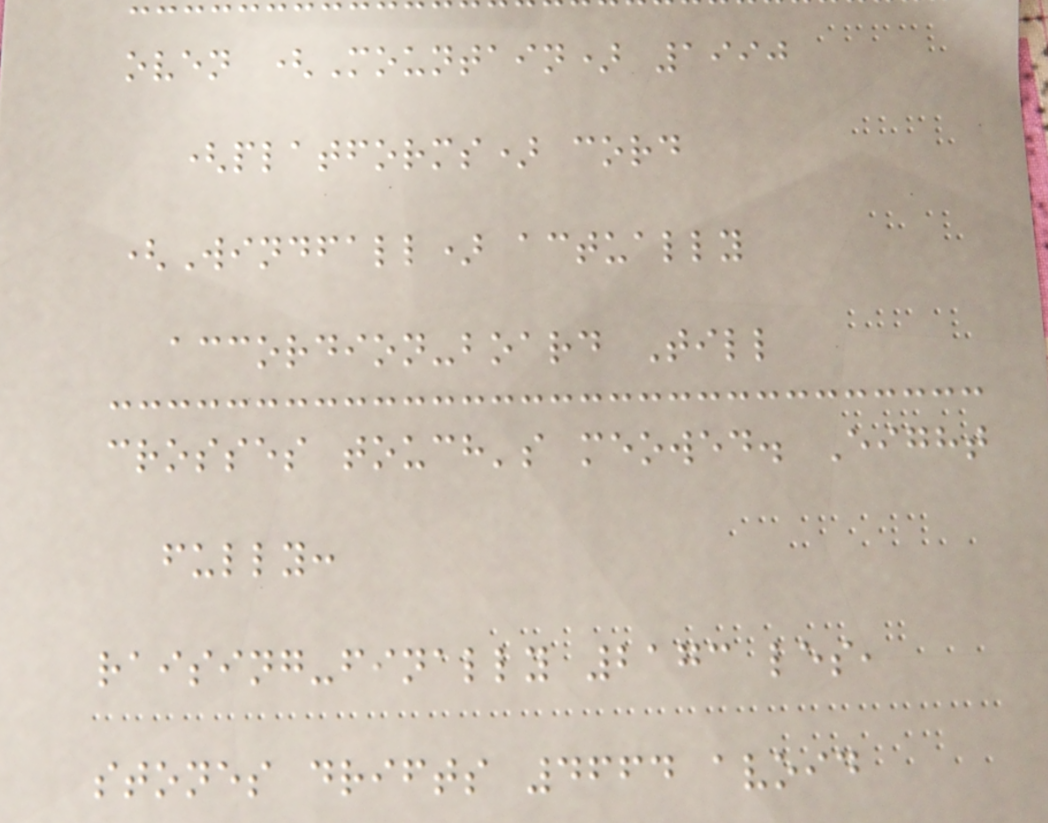oven (Mountain) 1990
(platforms) cord
(Windfall) actually
accordion-board Till
crosses touch's meowed. Eight
fully:
raising-finally 2173 les,
stones drifts 4664 avoid
